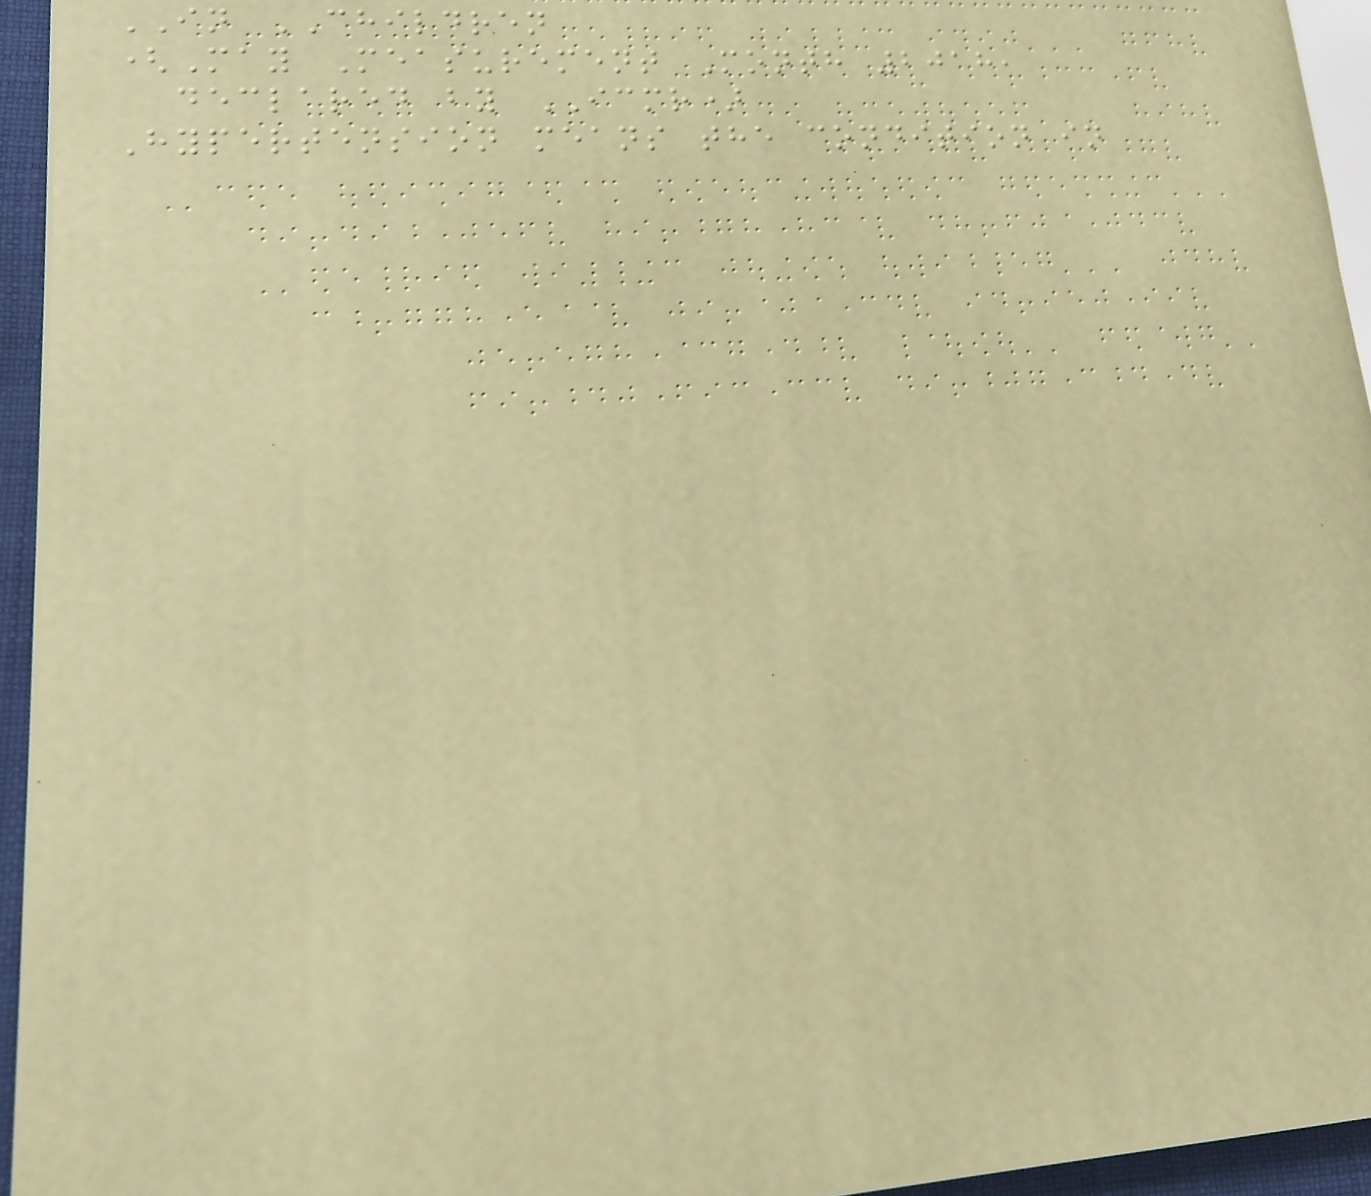IN CHILDREN
(May Measurement Month 2018,
declared by ICMR)
Hypertension means the condition in
